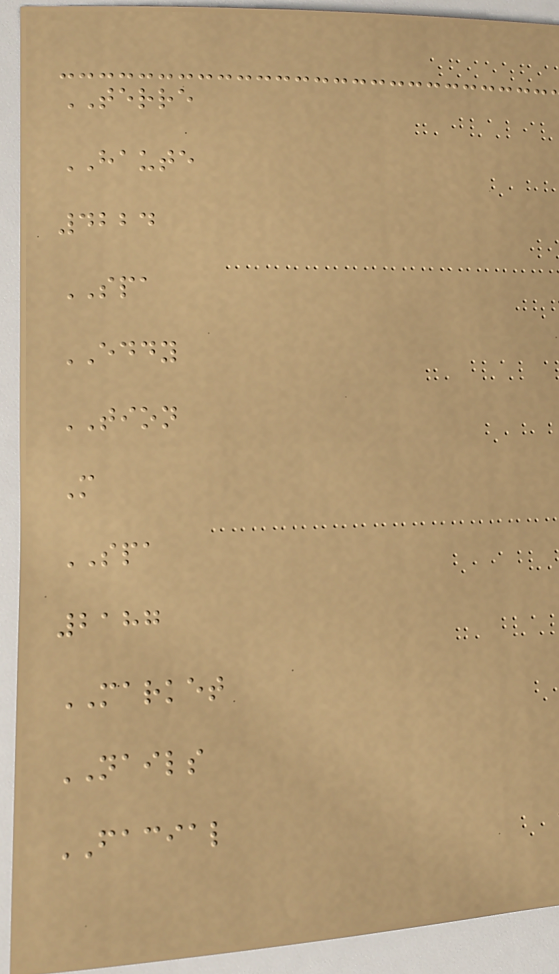TERRE
HAUTE
4224
SPA
EDDY
TION
M
SPA
2187
MARKET
NAILS
FACIAL
